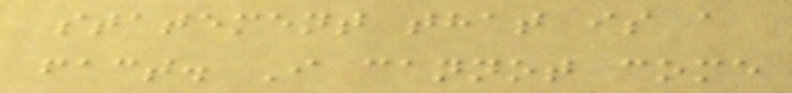statement that is a
fact. I cannot come
